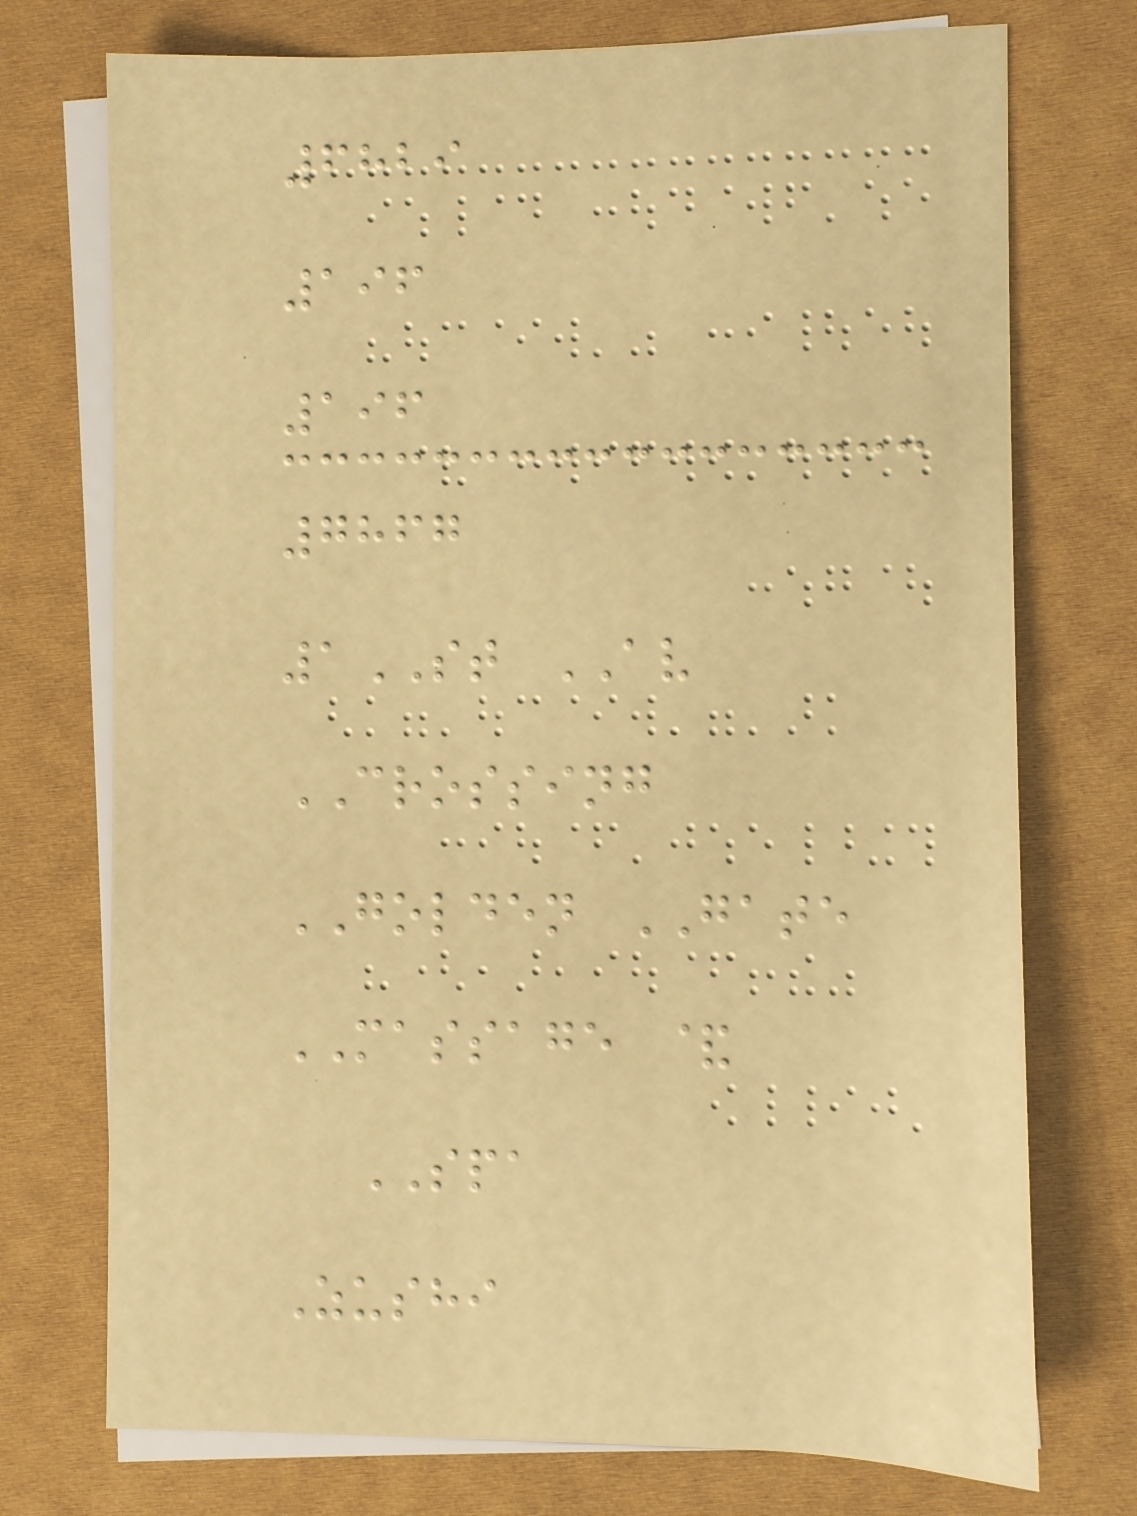6829
196
196
7867
1ST AV
CROSSING
GOLDEN GATE
MASSAGE &
SPA
Zushi
